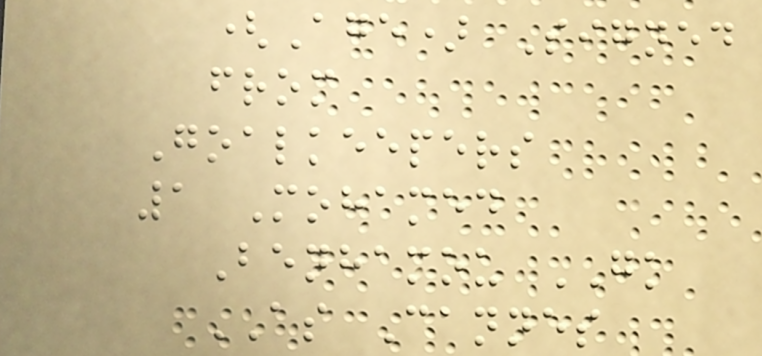(Age) Signed
from
Goalkeepers
1 Mohamed
Benhamou GK
AS Cannes
